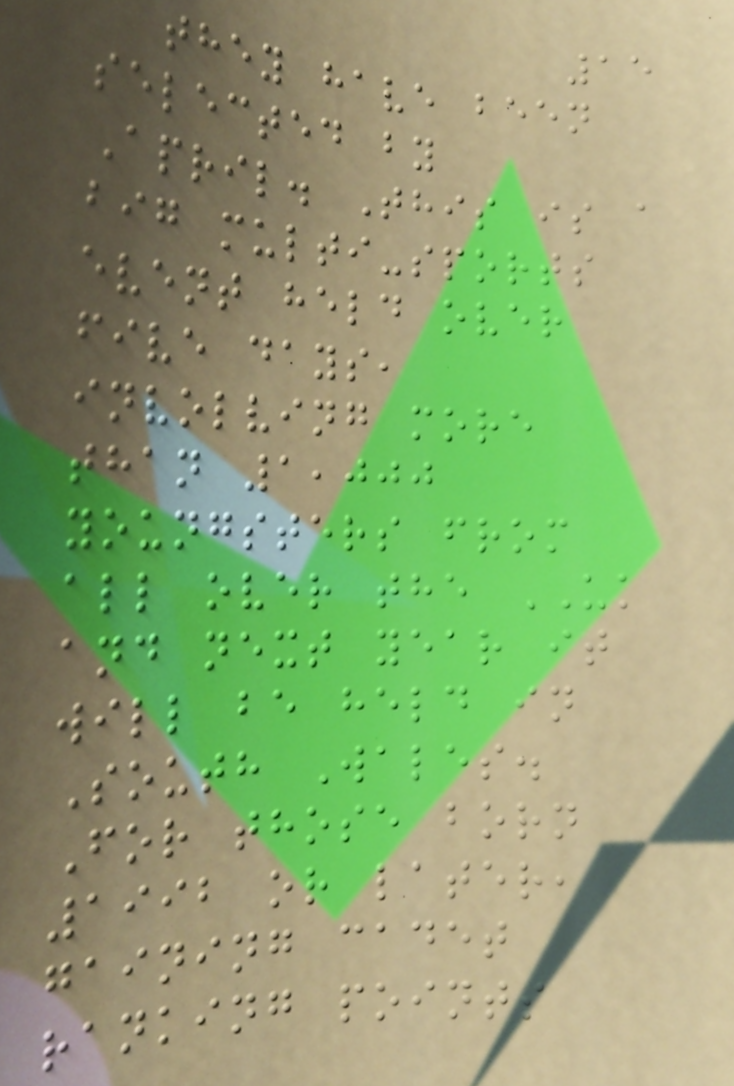15
they have been
selected by
April. This is a
big multi-sports
event held over
five days,
involving more
than 1,000
youngsters from
all over the UK
and next year it
will be held in
South Wales.
For those born
1992 or later,
gaining cadet
ranking points
